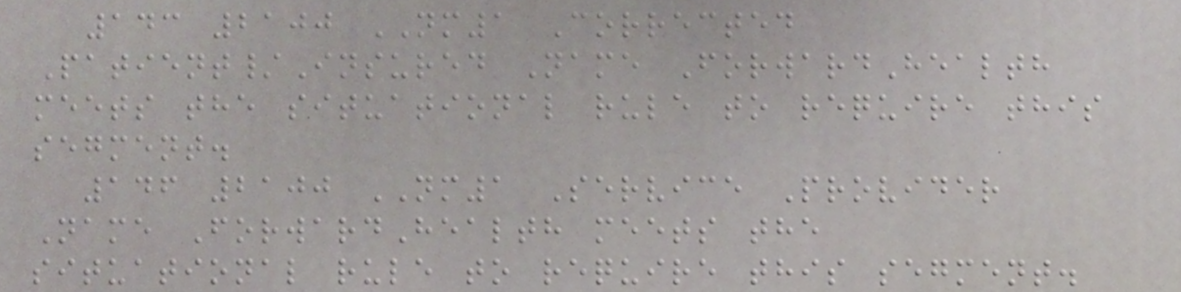143 2100 NM1 Corrected
Patient/Insured Name ForwardHealth
meets the situational rule to require this
segment.
146 2100 NM1 Service Provider
Name ForwardHealth meets the
situational rule to require this segment.
